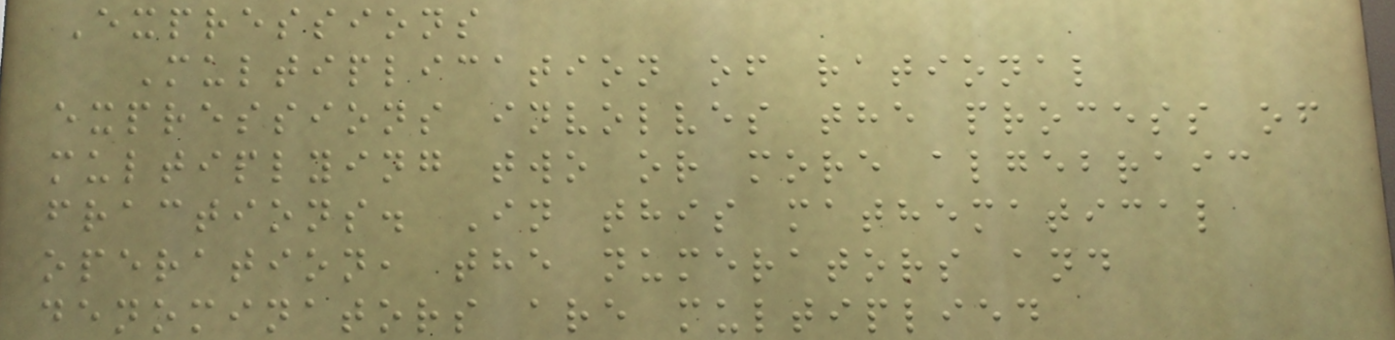Expressions
Multiplication of rational
expressions involves the process of
multiplying two or more algebraic
fractions. In this mathematical
operation, the numerators and
denominators are multiplied
